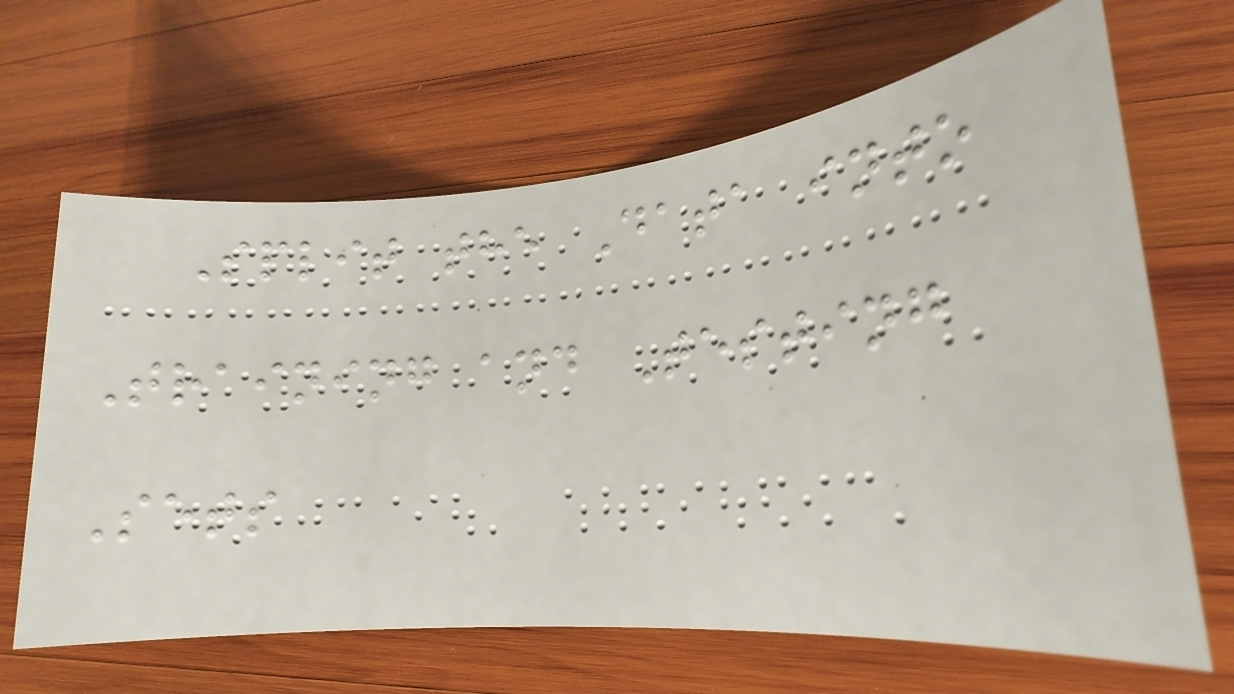Split the Data into
Training and Testing
Sets
